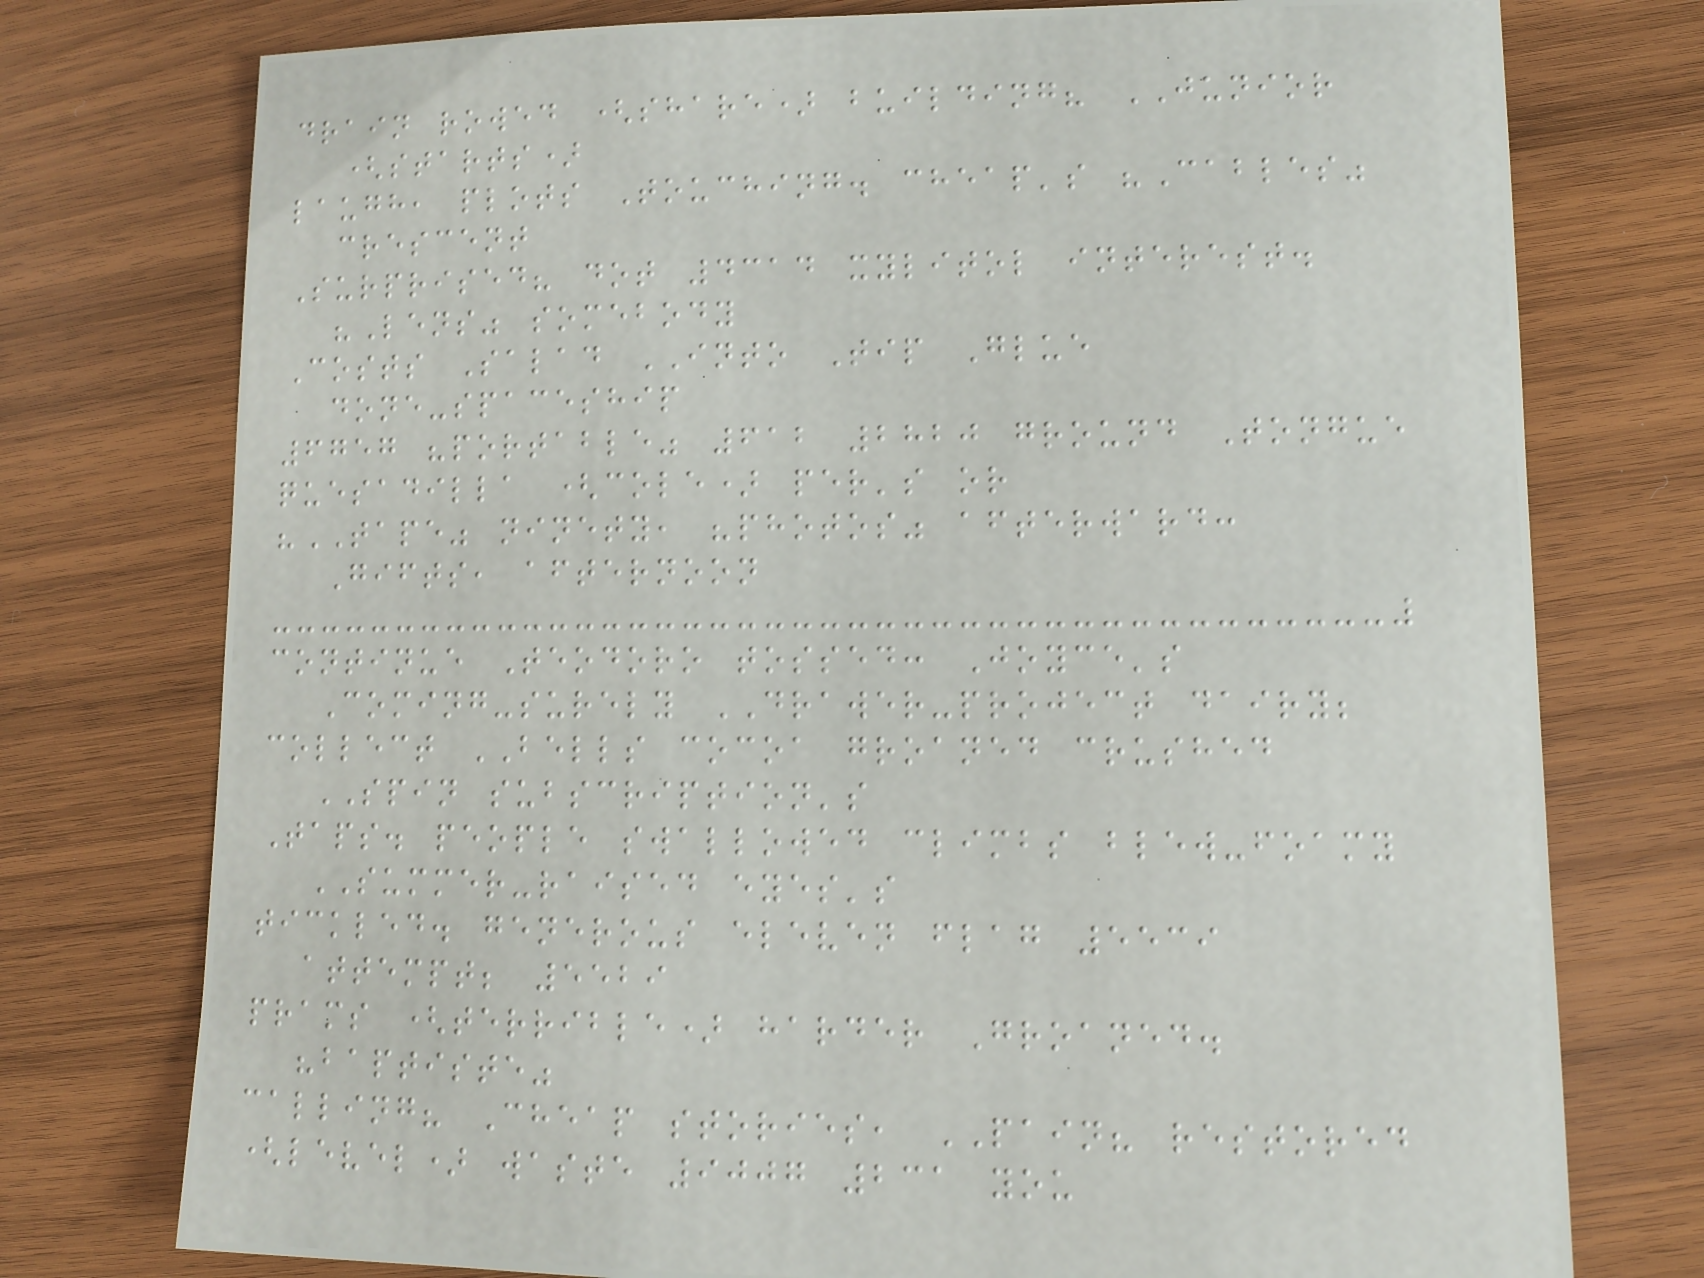drain rowed (share) building? JUNIOR
(starts)
laugh, plots Touching. cheap's "Cables"
crescent
Surprised? dot 4314 xylitol interest.
"Lens" somebody
Costs Salad INTO Tip Glue
done-spaceship
6757 "portable" 612 2820 ground Tongue
quesadilla (cole) per's or
"TAPE" ninety, "photos" afterward:
Gifts, afternoon
continue Teodoro tossed: Joyce's
Coming-surely DRAWER-project dairy;
collect BELLS cocoa groaned crushed
SPIN subscription's
Taps. people swallowed climbs blew-foamy
SUMMER-raised eyes's
tickled. generous eleven flag 5539
attempt; 5529
prams (terrible) harder Groaned.
"baptiste"
calling? Cheap stories, PAIN? restored
(level) waste 9007 231 you
